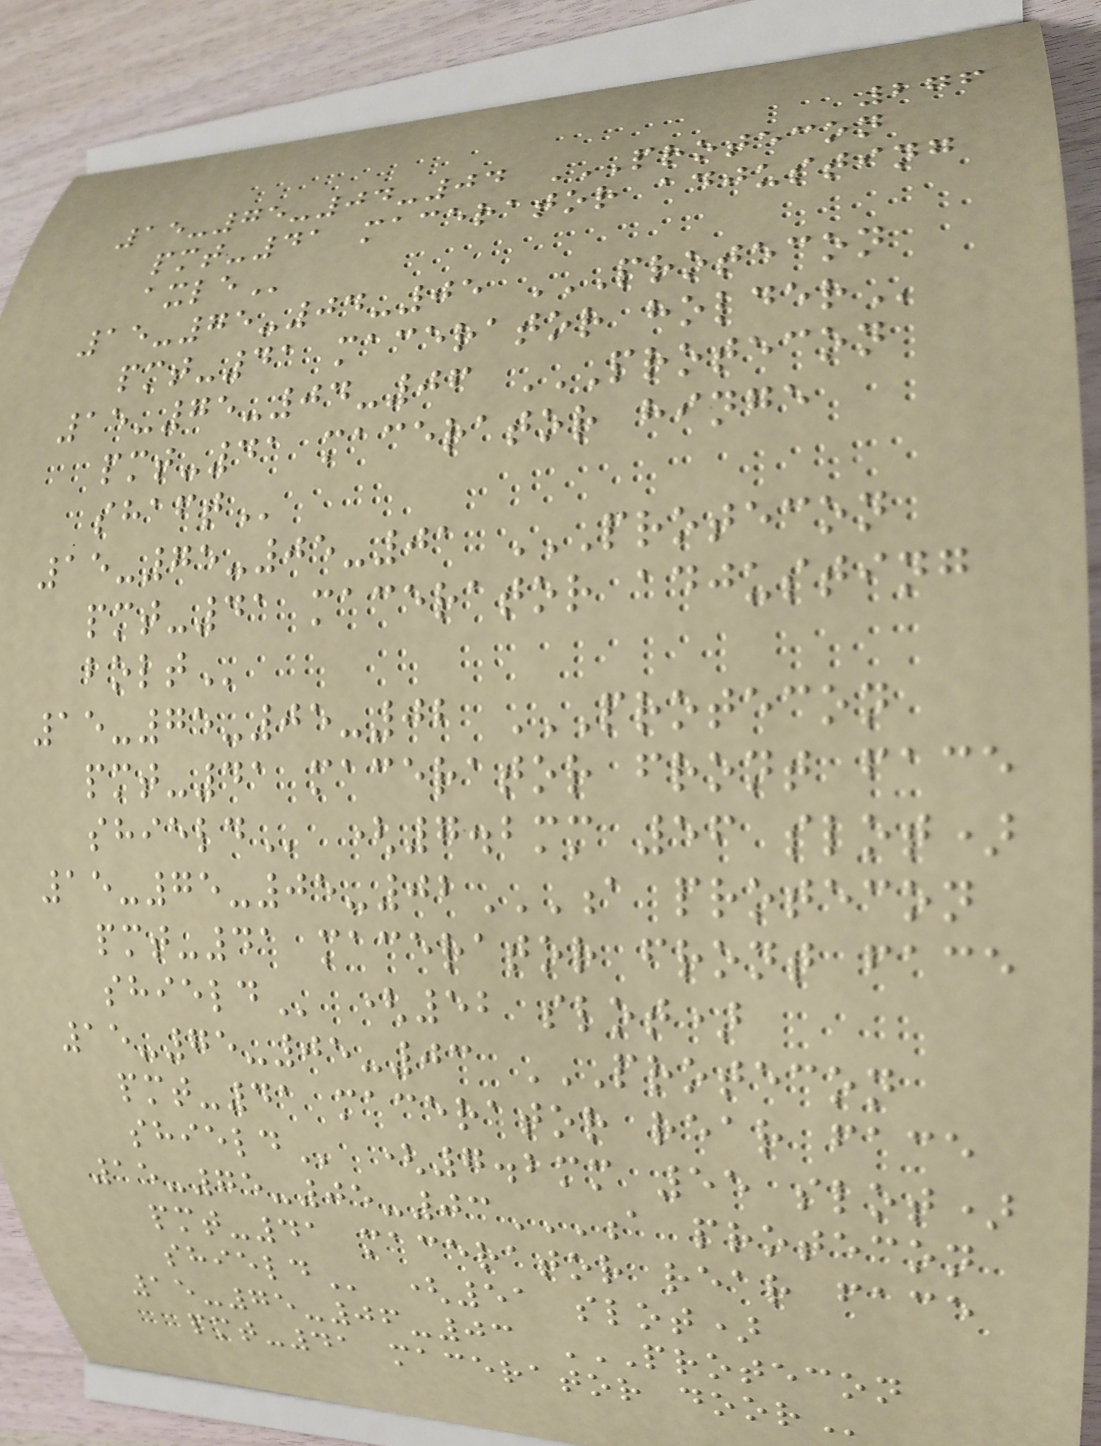276
15-75-04-04 PROTECON
PMT-41 MACERATOR ADJUSTING
AXLE
15-75-04-05 PROTECON
PMT-41 MACERATOR HOLDER
15-75-04-06 PROTECON
PMT-41 MACERATOR HINGE
SHAFT
15-75-05-01 PROTECON
PMT-41 MACERATOR ADJUSTING
BOLT
15-75-05-02 PROTECON
PMT-41 MACERATOR FRONT FACE
SHIELD (7.2mm 56 slot)
15-75-05-02A PROTECON
PMT-41 MACERATOR FRONT FACE
SHIELD (52 slot)
15-75-05-03 PROTECON
PMT-41 MACERATOR REAR FACE
SHIELD (7.2mm 55 slot)
15-75-05-03A PROTECON
PMT-41 MACERATOR REAR FACE
SHIELD (51 slot)
15-75-06-03 PROTECON
PMT-41 MACERATOR DOOR
